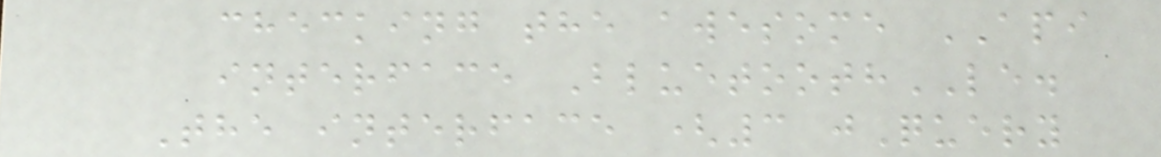checking the awesome API
interface BluetoothLE.
The interface (3 jQuery
